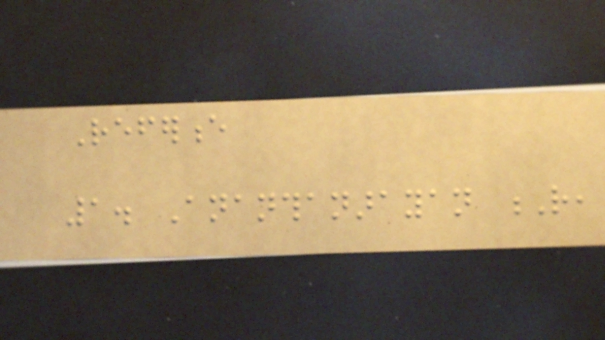Reference
1. Ananthanarayan R,
